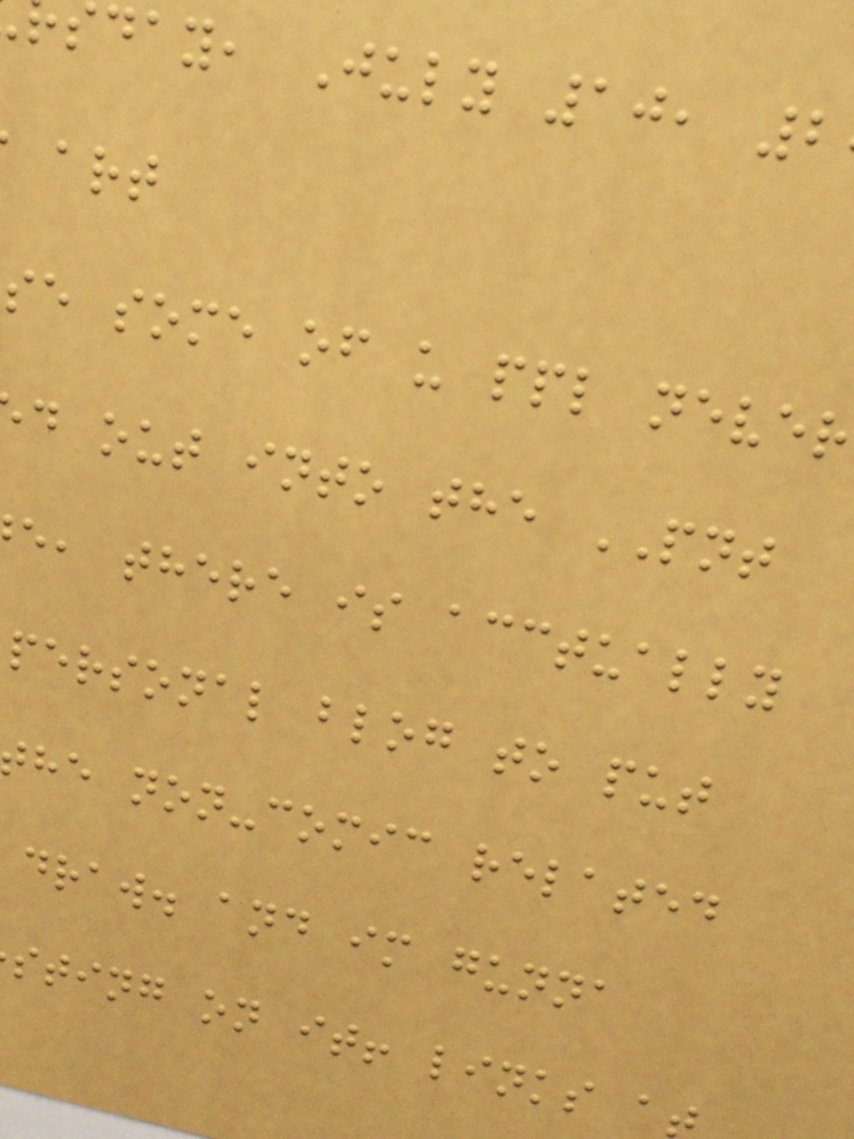day, July 10, 2
se some of u ppl never
d out into the PNT
e, there is acctually
personal blog to put
he non-comic related
draw. and im gunna
sting on it! links a
